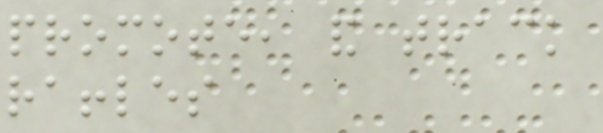promote, and track
raffles
